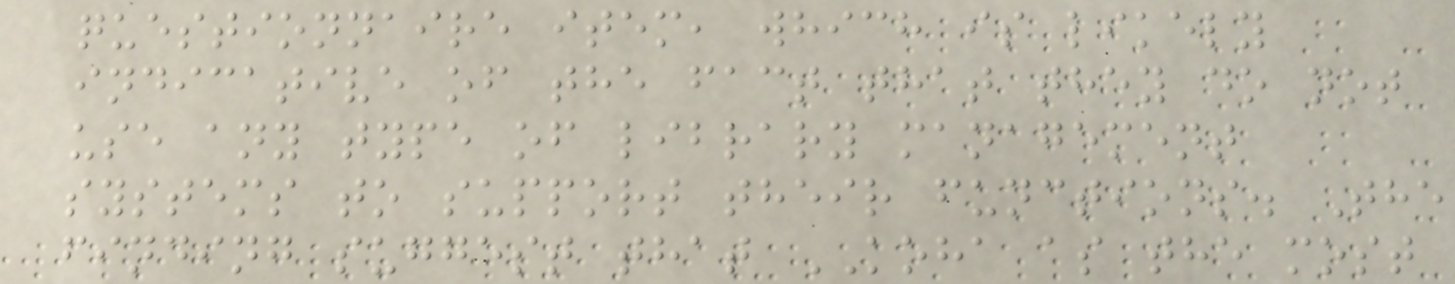questionnaire item, which is likely
indicative of the fact that they do not
use any type of library management
systems to support their functions. The
finding suggest that KOHA as the most
